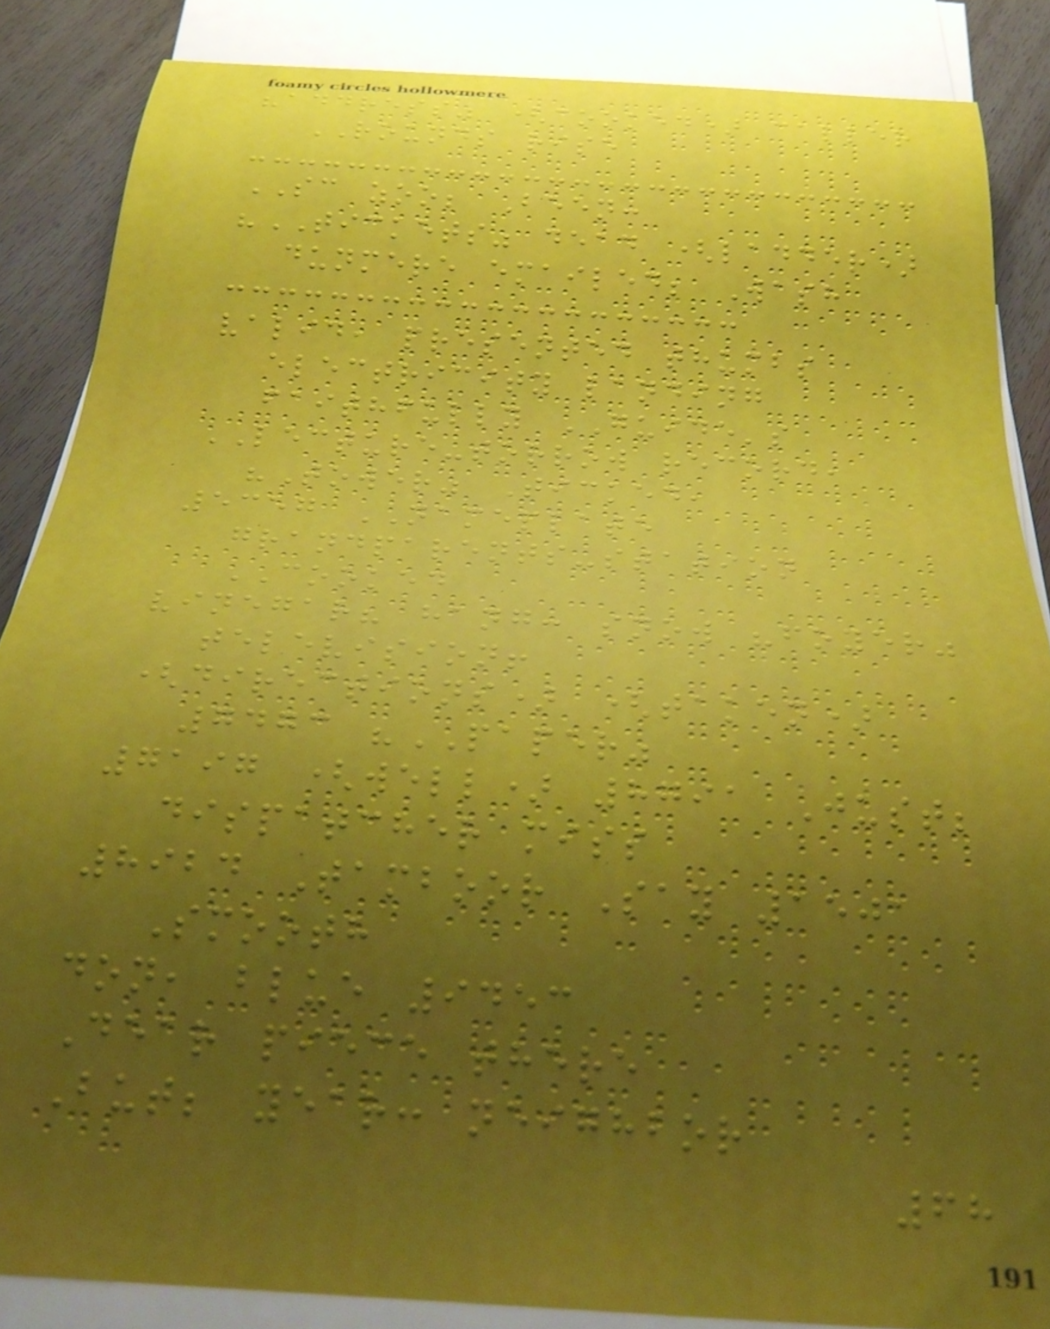"address" (cooked) caller
ROUNDS rise
SC zoo; Been:
"TICKETS" dead (ladder)
dunmere emailed; Wash
valid, presented thumbs
electricity landing
faithfully GUIDE's
LECTURE-torrow record,
"Tower" Ticked,
5357 NAMEPLATE
grandparents-station
COOKED
vinegar? hang: snow "foyer"
television!
(directions) (taken)
7473 "PAPER"
7197 (well) 8791 Just;
dispatcher miss
8924 Tamboor Say 1501
Smooth
don, blue 9453
Dear piece there
But; year: neighbor
68
